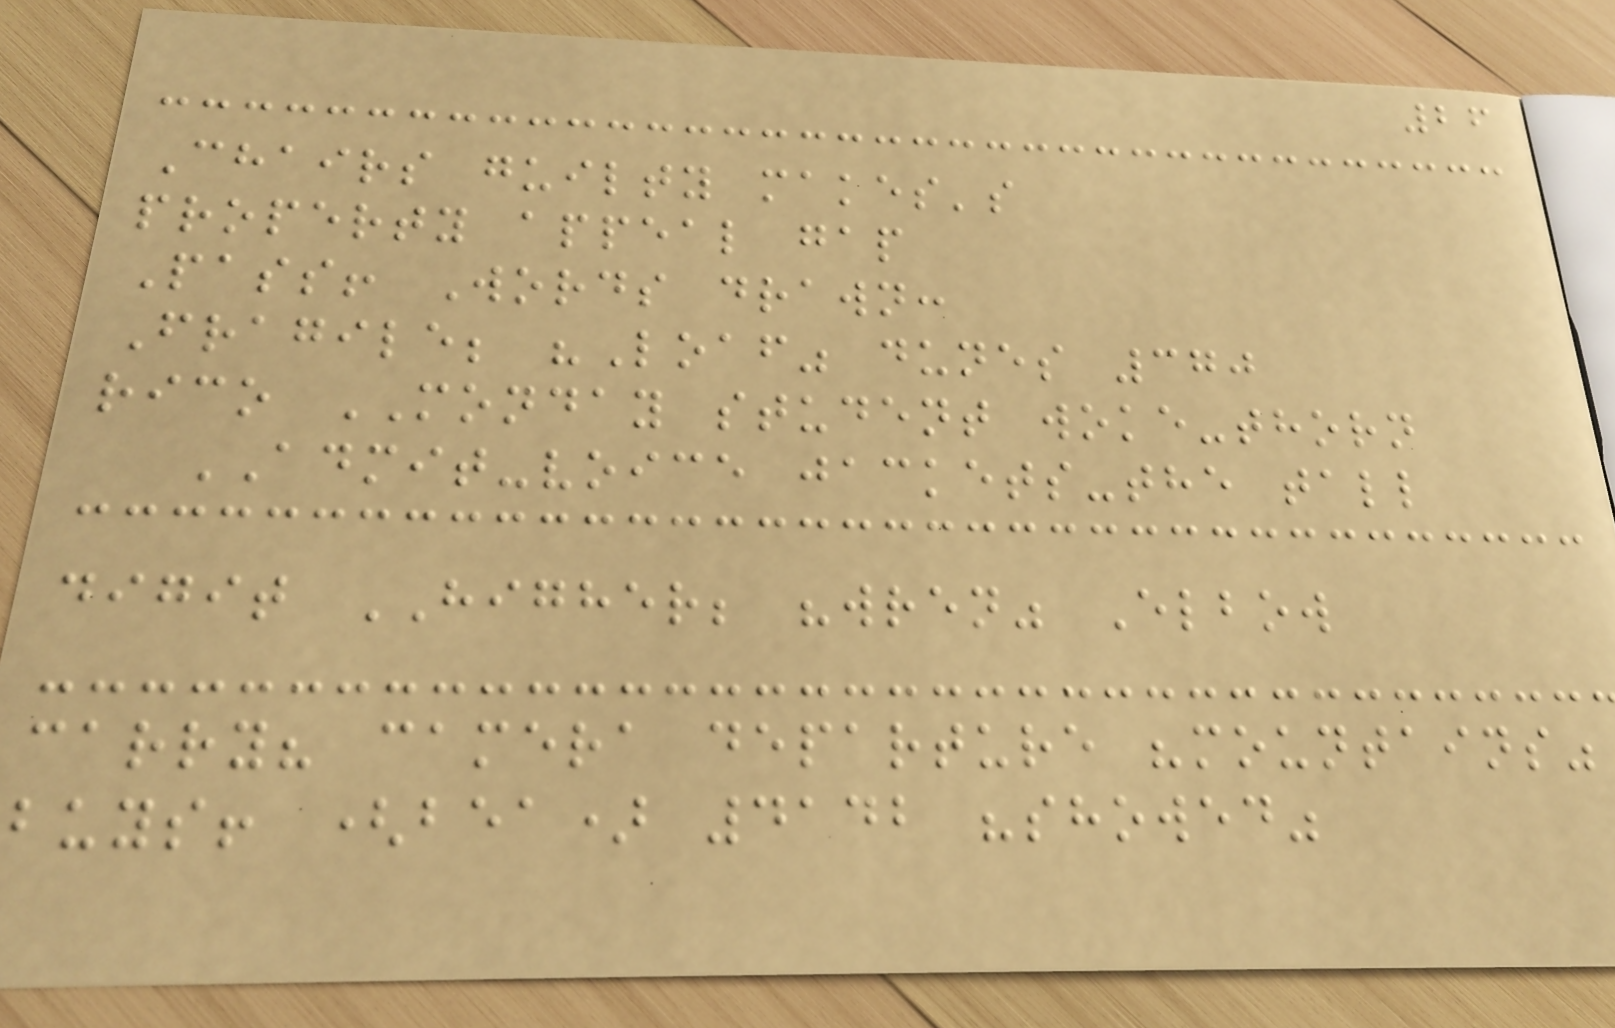26
Chairs guilty makes's
property appeal gap
Pass! Words drawn:
Fragile; "Loaf" dunes 370
rico MONDAY student woke-thorn
ADMIT-voice jackets-the tall
digit HIGHER; "wren" Elbow
carry? camera departure "mountains"
buys! (bea) 4142 "showed"
